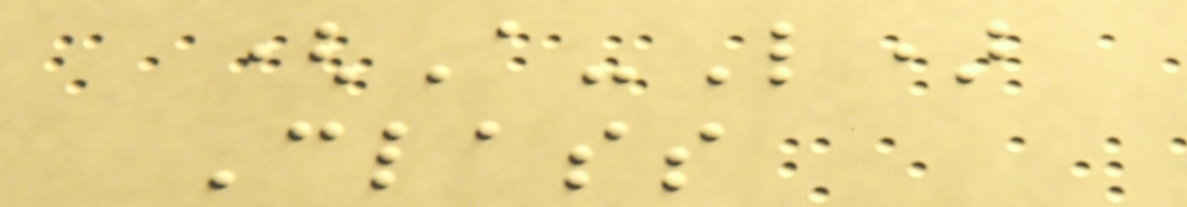(A-L)
Class
